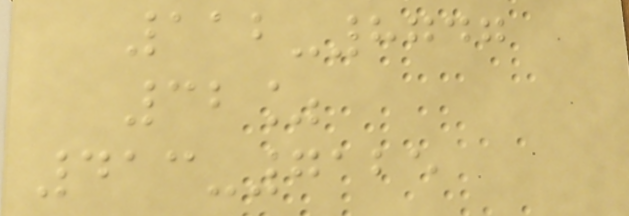112-8747
32%
413-7125
